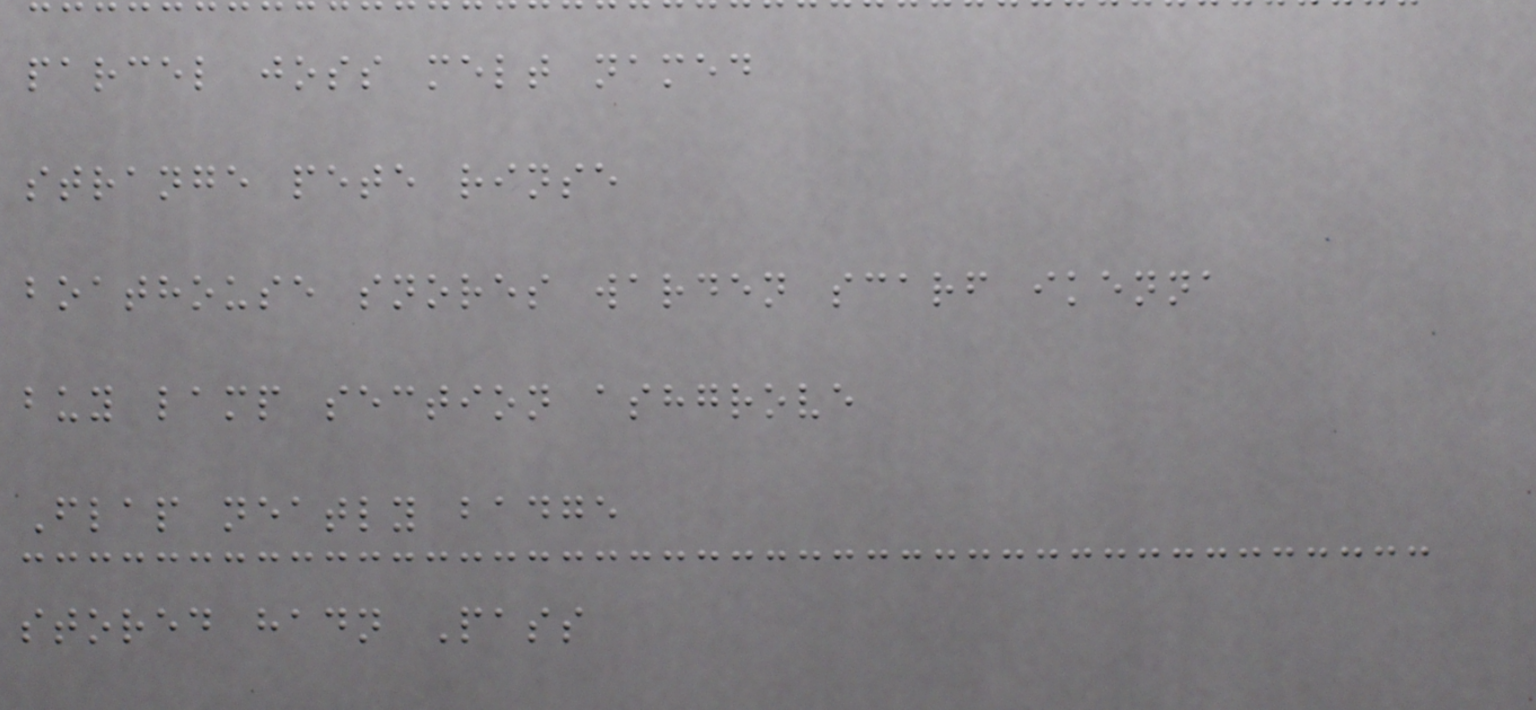parcel joss melt named
strange pete rinse
boathouse snores warden scarf ikenna
buy lamp section ashgrove
Flap neatly badge
stored hadn Pass
